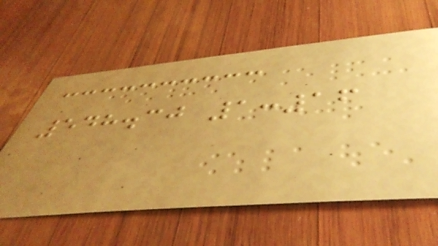548.30 1:16
